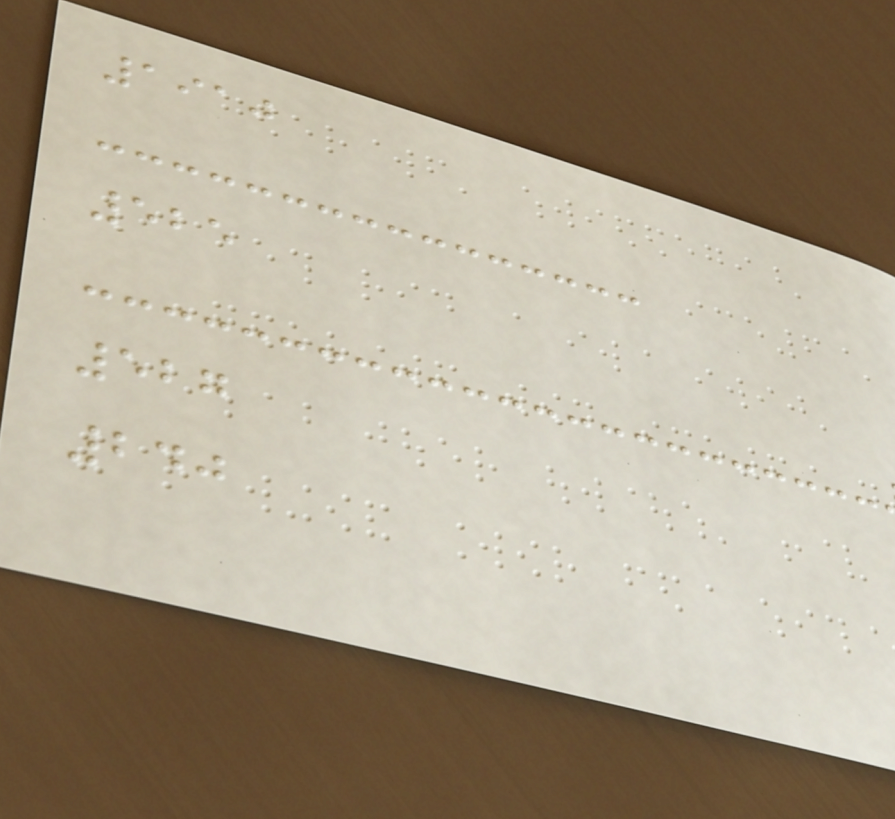1910
525
527
240
